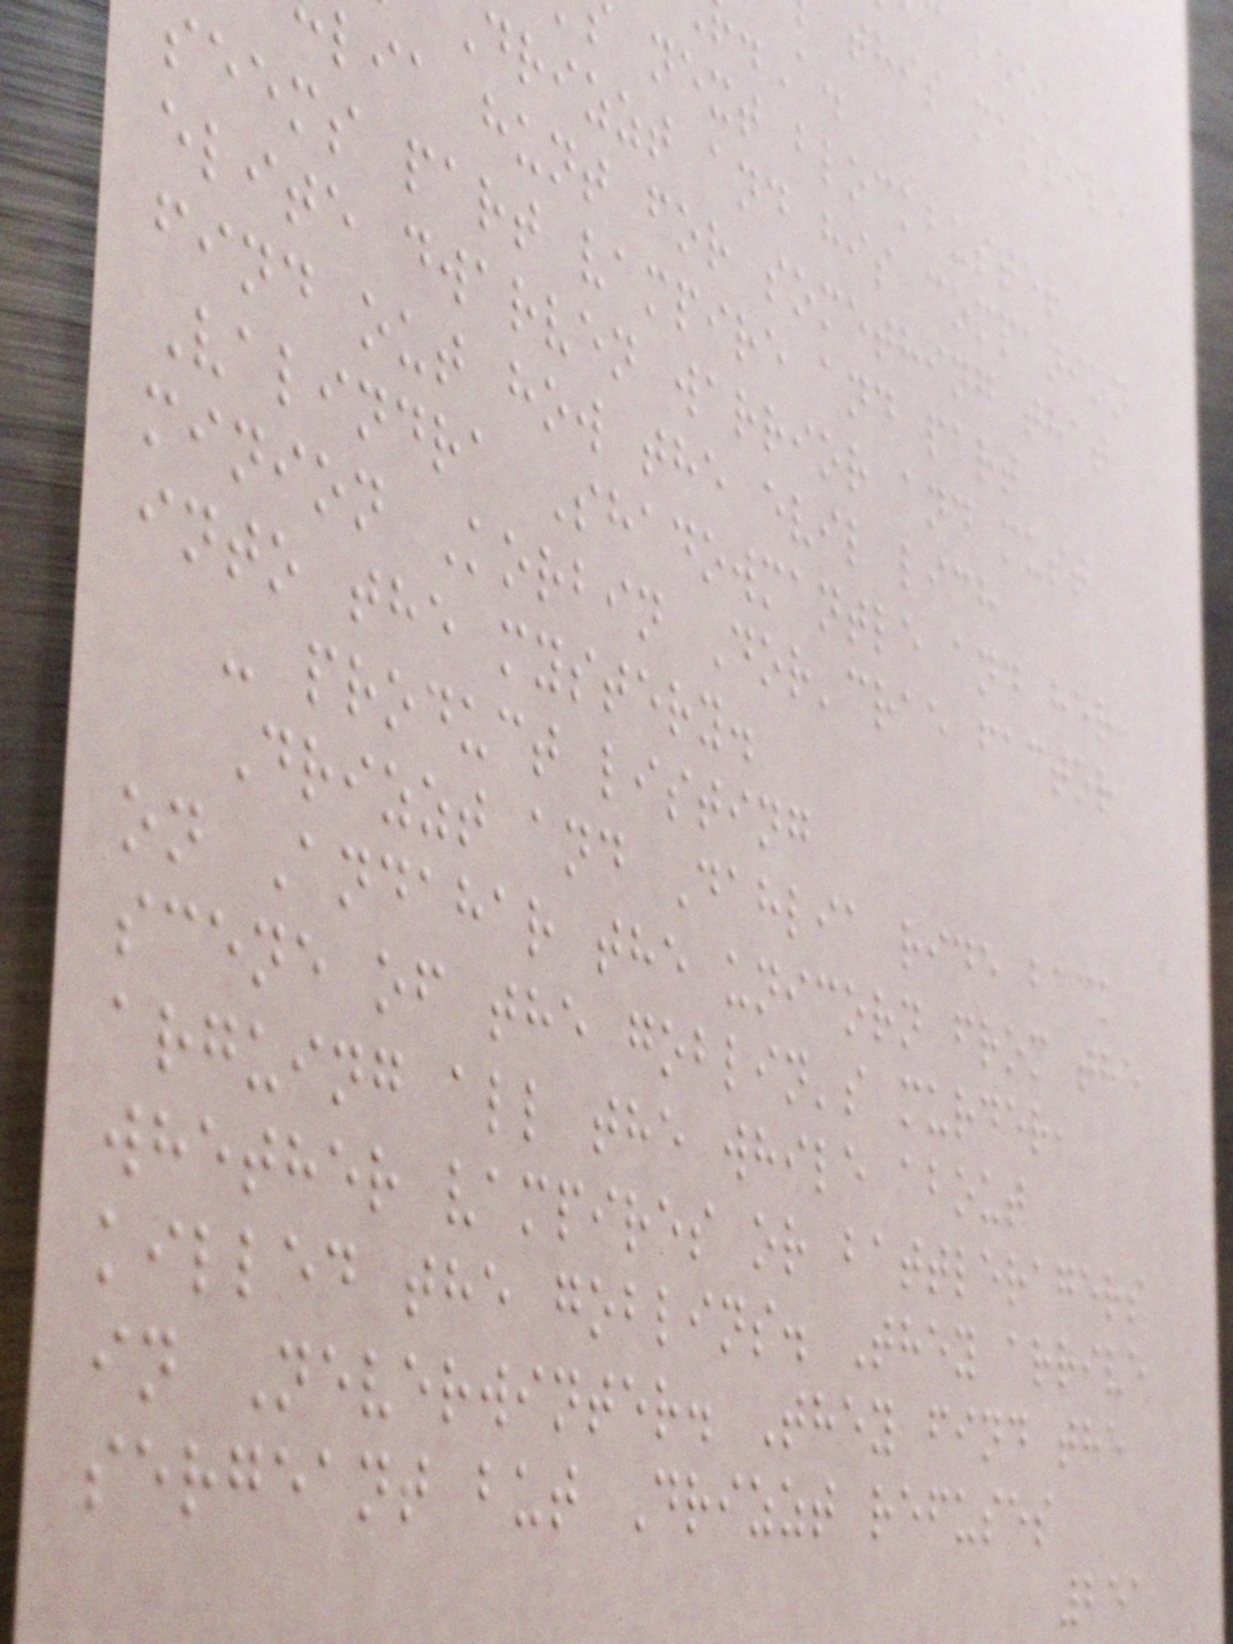this massive
next blockbuster
drizzt and his companion
lia hunt for something that
seems part vampire and part
elite dwarven warrior and must
find out how the evil lich
Valindra Shadowmantle and her
minion Korbin Dor'crae factor
into the mystery.
- product listing
Drizzt and Dahlia ride back
on Andahar the unicorn from the
scene of the goblin's murder,
arguing all the while about
whether vampires or battleragers
killed the goblins. They arrive
in Neverwinter. They find the
sergeant but Drizzt refuses
251
